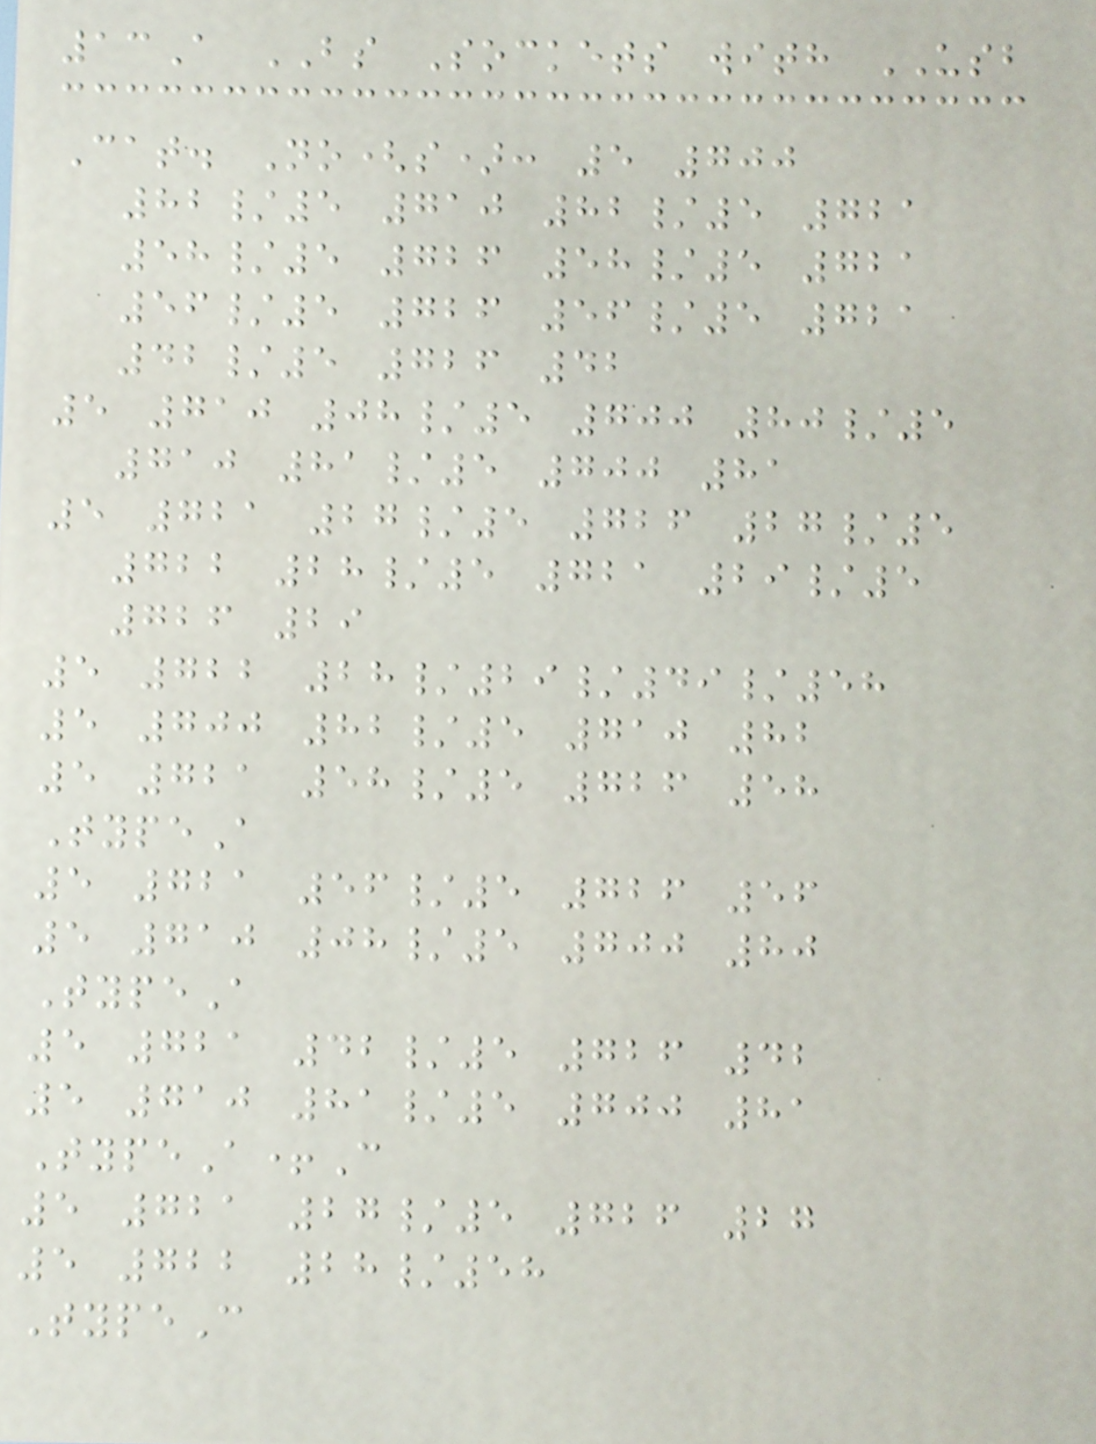13A BS Sockets with USB
Cat. No(s): 5 700
82/5 710 82/5 721
58/5 726 58/5 721
56/5 726 56/5 721
42/5 726 42
5 710 08/5 700 80/5
710 81/5 700 81
5 721 27/5 726 27/5
722 28/5 721 29/5
726 29
5 722 28/29/49/58
5 700 82/5 710 82
5 721 58/5 726 58
TypeA
5 721 56/5 726 56
5 710 08/5 700 80
TypeA
5 721 42/5 726 42
5 710 81/5 700 81
TypeA+C
5 721 27/5 726 27
5 722 28/58
TypeC
